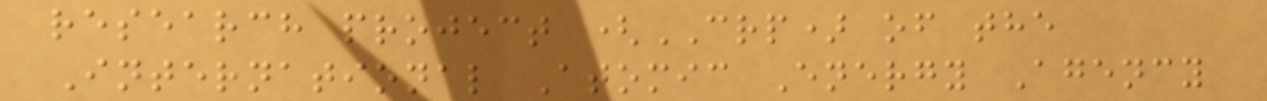research project (CRP) of the
International Atomic Energy Agency
